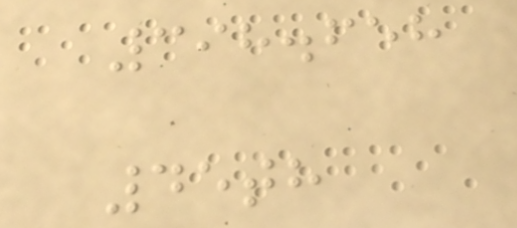398.658
45th
